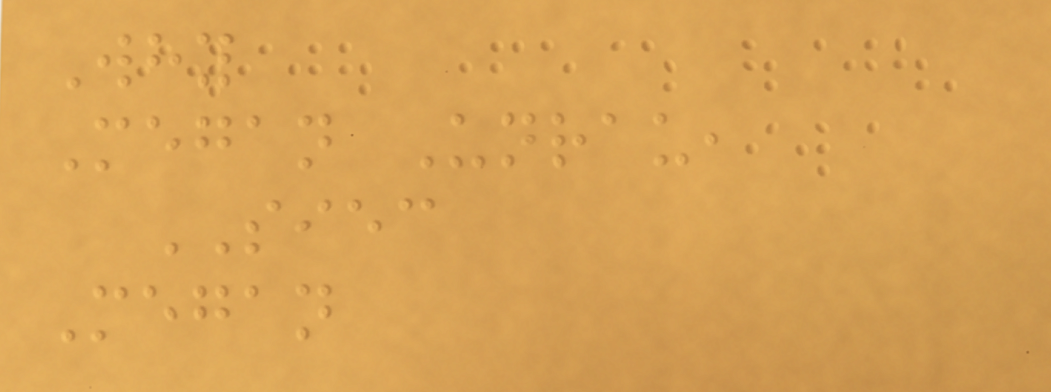Why
Megan Unrau,
SIEC
Megan
